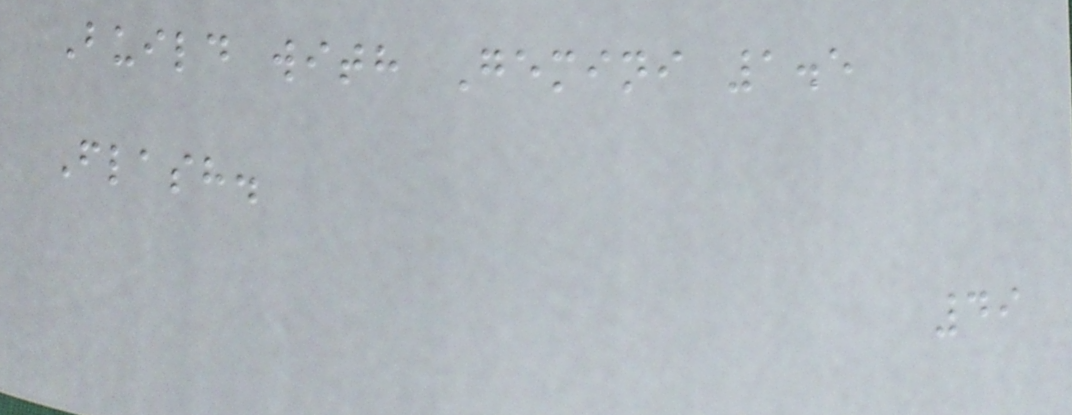Build with Gemini 1.5
Flash.
49
